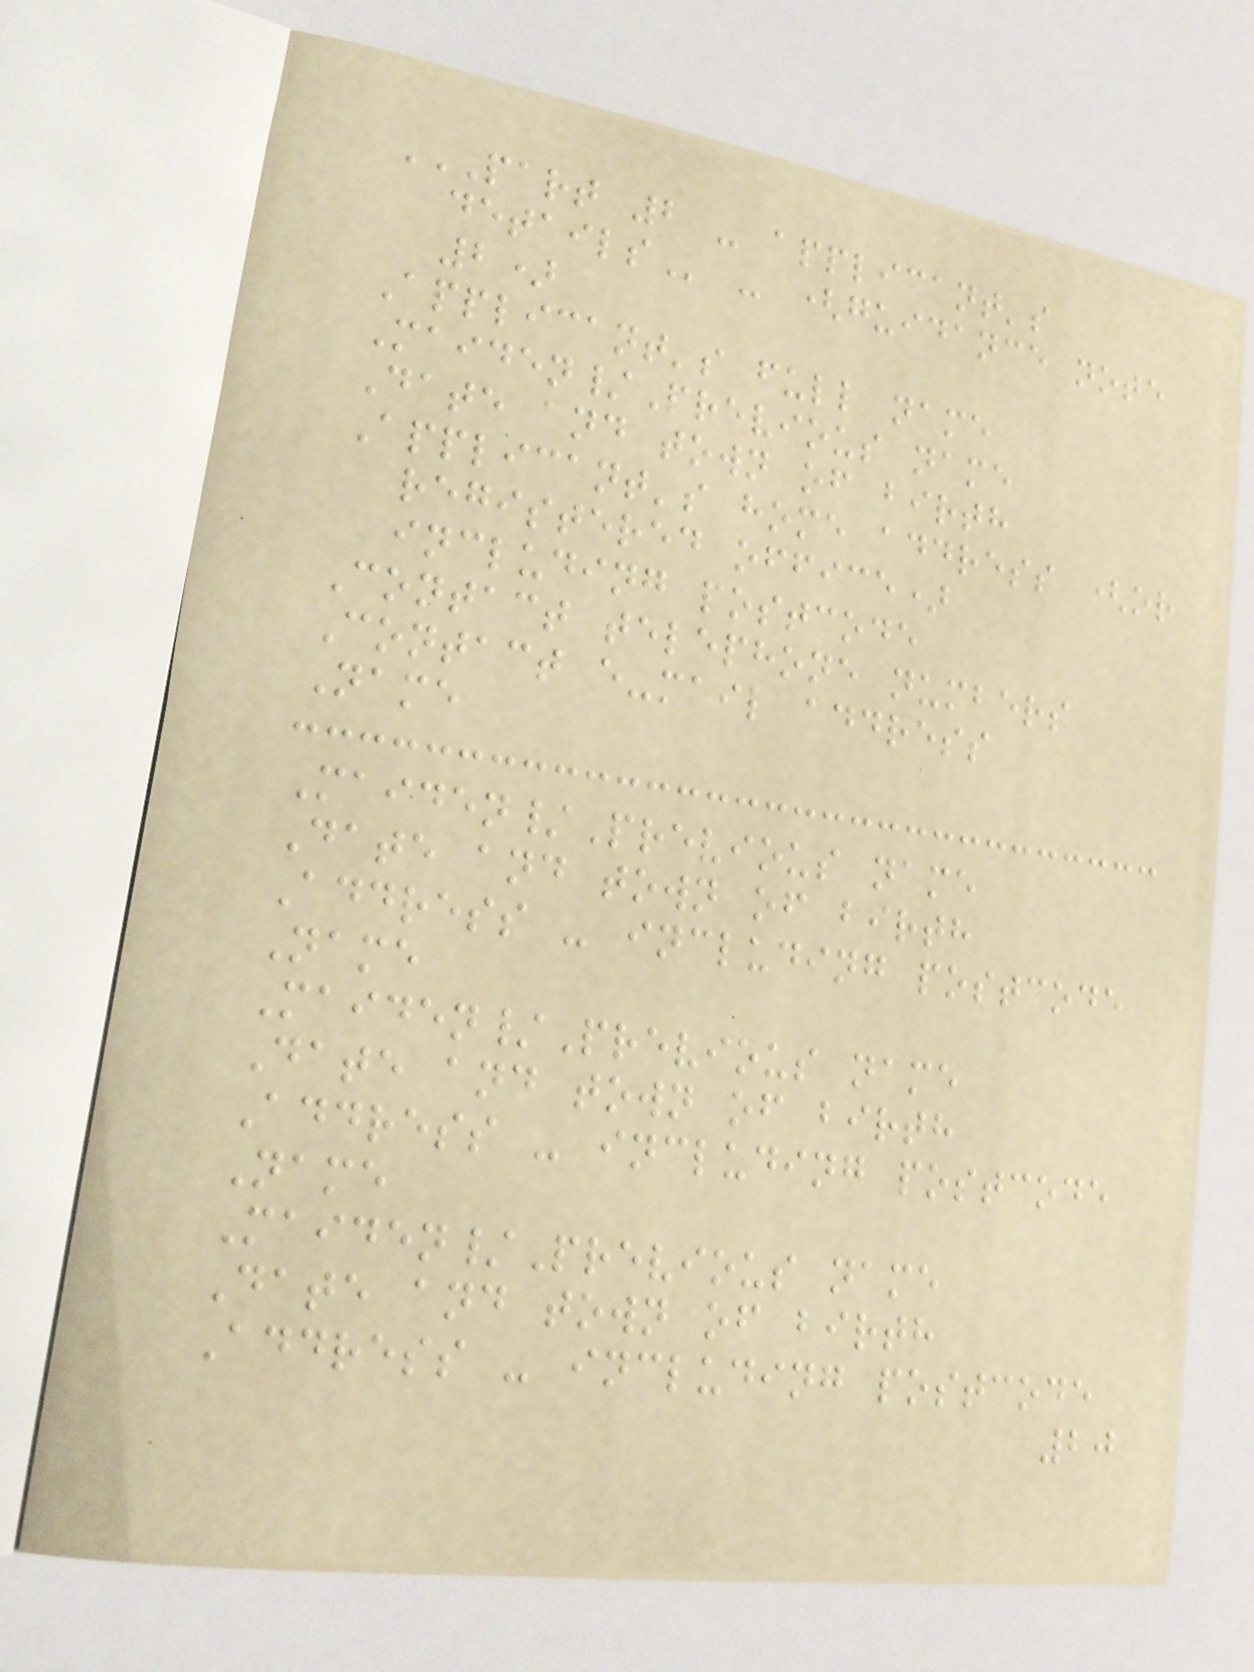PART 2 - APPLICANT'S
DETAILS - (guidance note
2)
Applicant's full name
Maiden/Previous name
Date and town of birth
Applicant's home address (or
registered office)
including postcode
Contact telephone numbers
Contact e-mail address
Name
Maiden/Previous name
Date and town of birth
Address - including postcode
Name
Maiden/Previous name
Date and town of birth
Address - including postcode
Name
Maiden/Previous name
Date and town of birth
Address - including postcode
20
